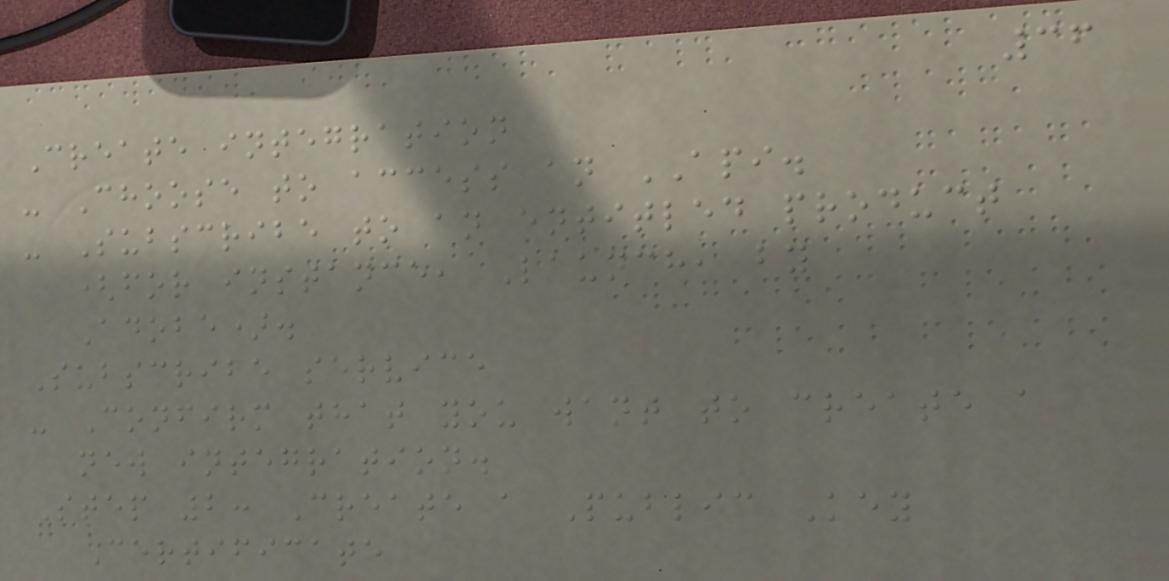36
Create integration
- Choose to access an API.
- Subscribe to an entitled product
(for instance, Launch, by
Adobe).
Subscribe service
- Confirm that you want to create a
new integration.
Step 2: Create a Public Key
Certificate
